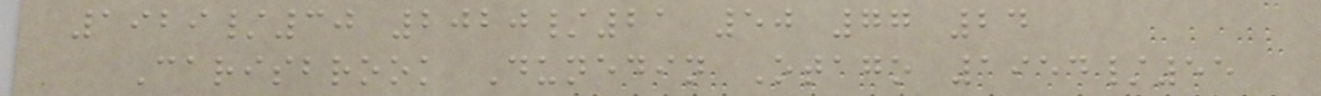1929/30 2020/21 50 77 24
Carisbrook Dunedin Otago 1954/55
